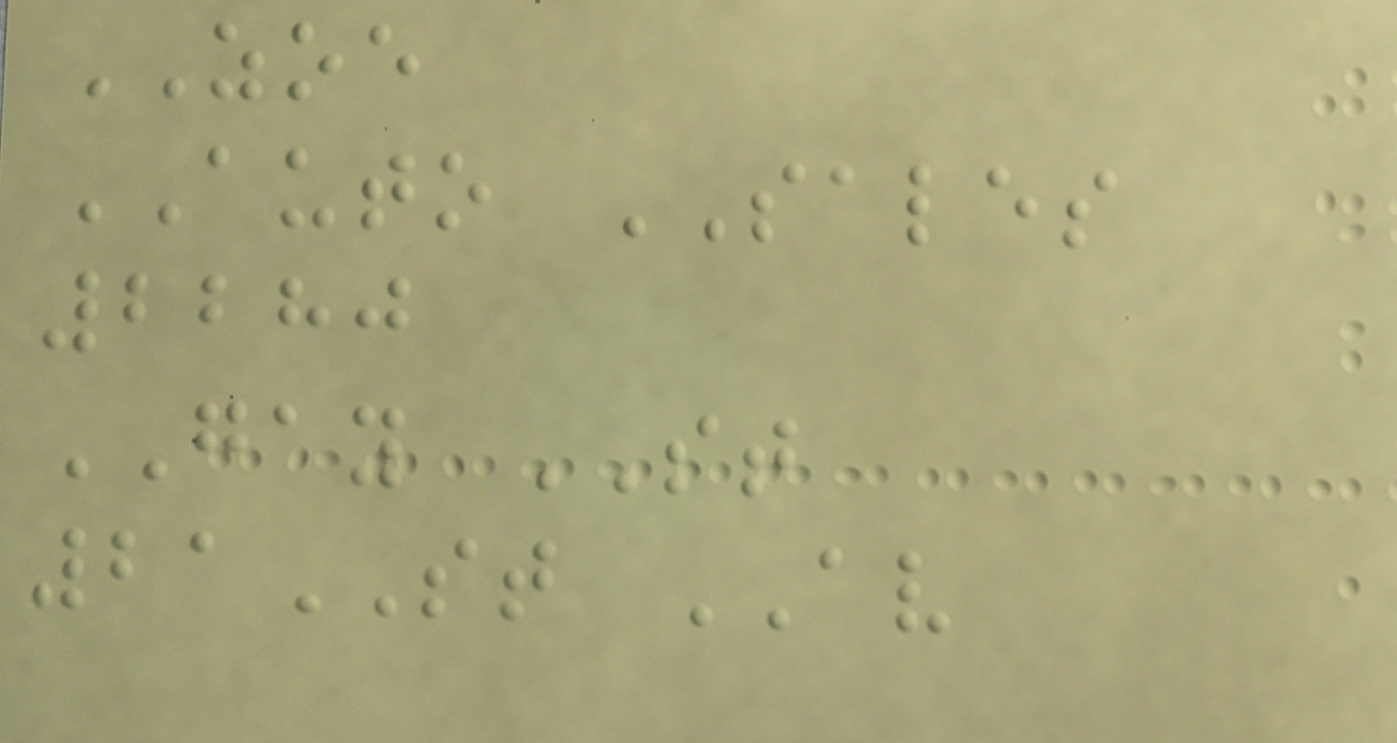ZOE
AUTO SALES
2280
GAY ST
21ST AV
